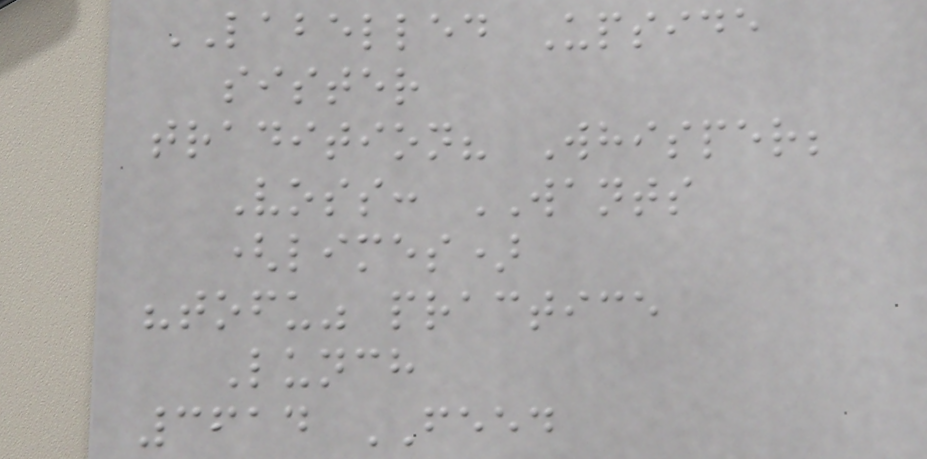LABELLED Upside
sister
tradition? Whisper;
Voss: WANTS
(limes)
"tofu" practice
Lunch
3614 FEED
